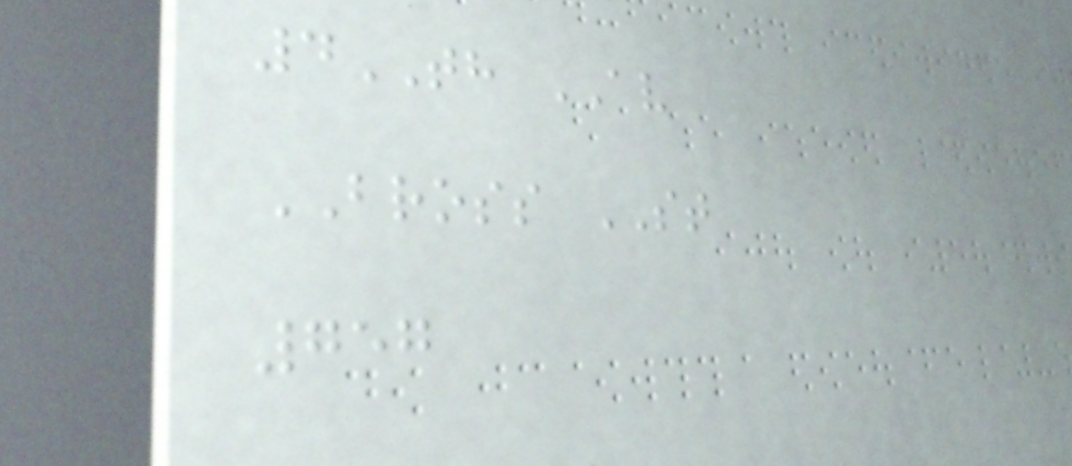4TH AV
BROSS ST
757
